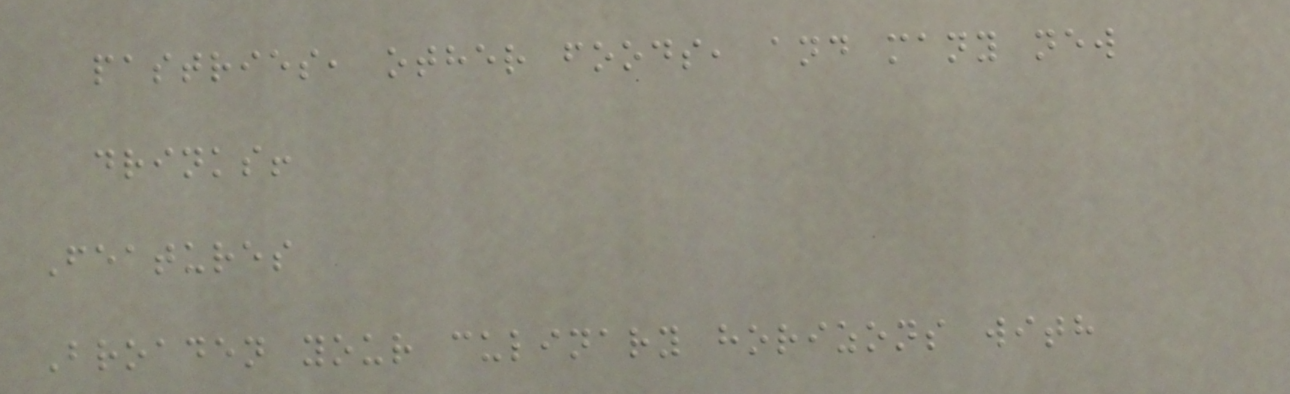pastries, other foods, and many new
drinks!
Features
Broaden your culinary horizons with
